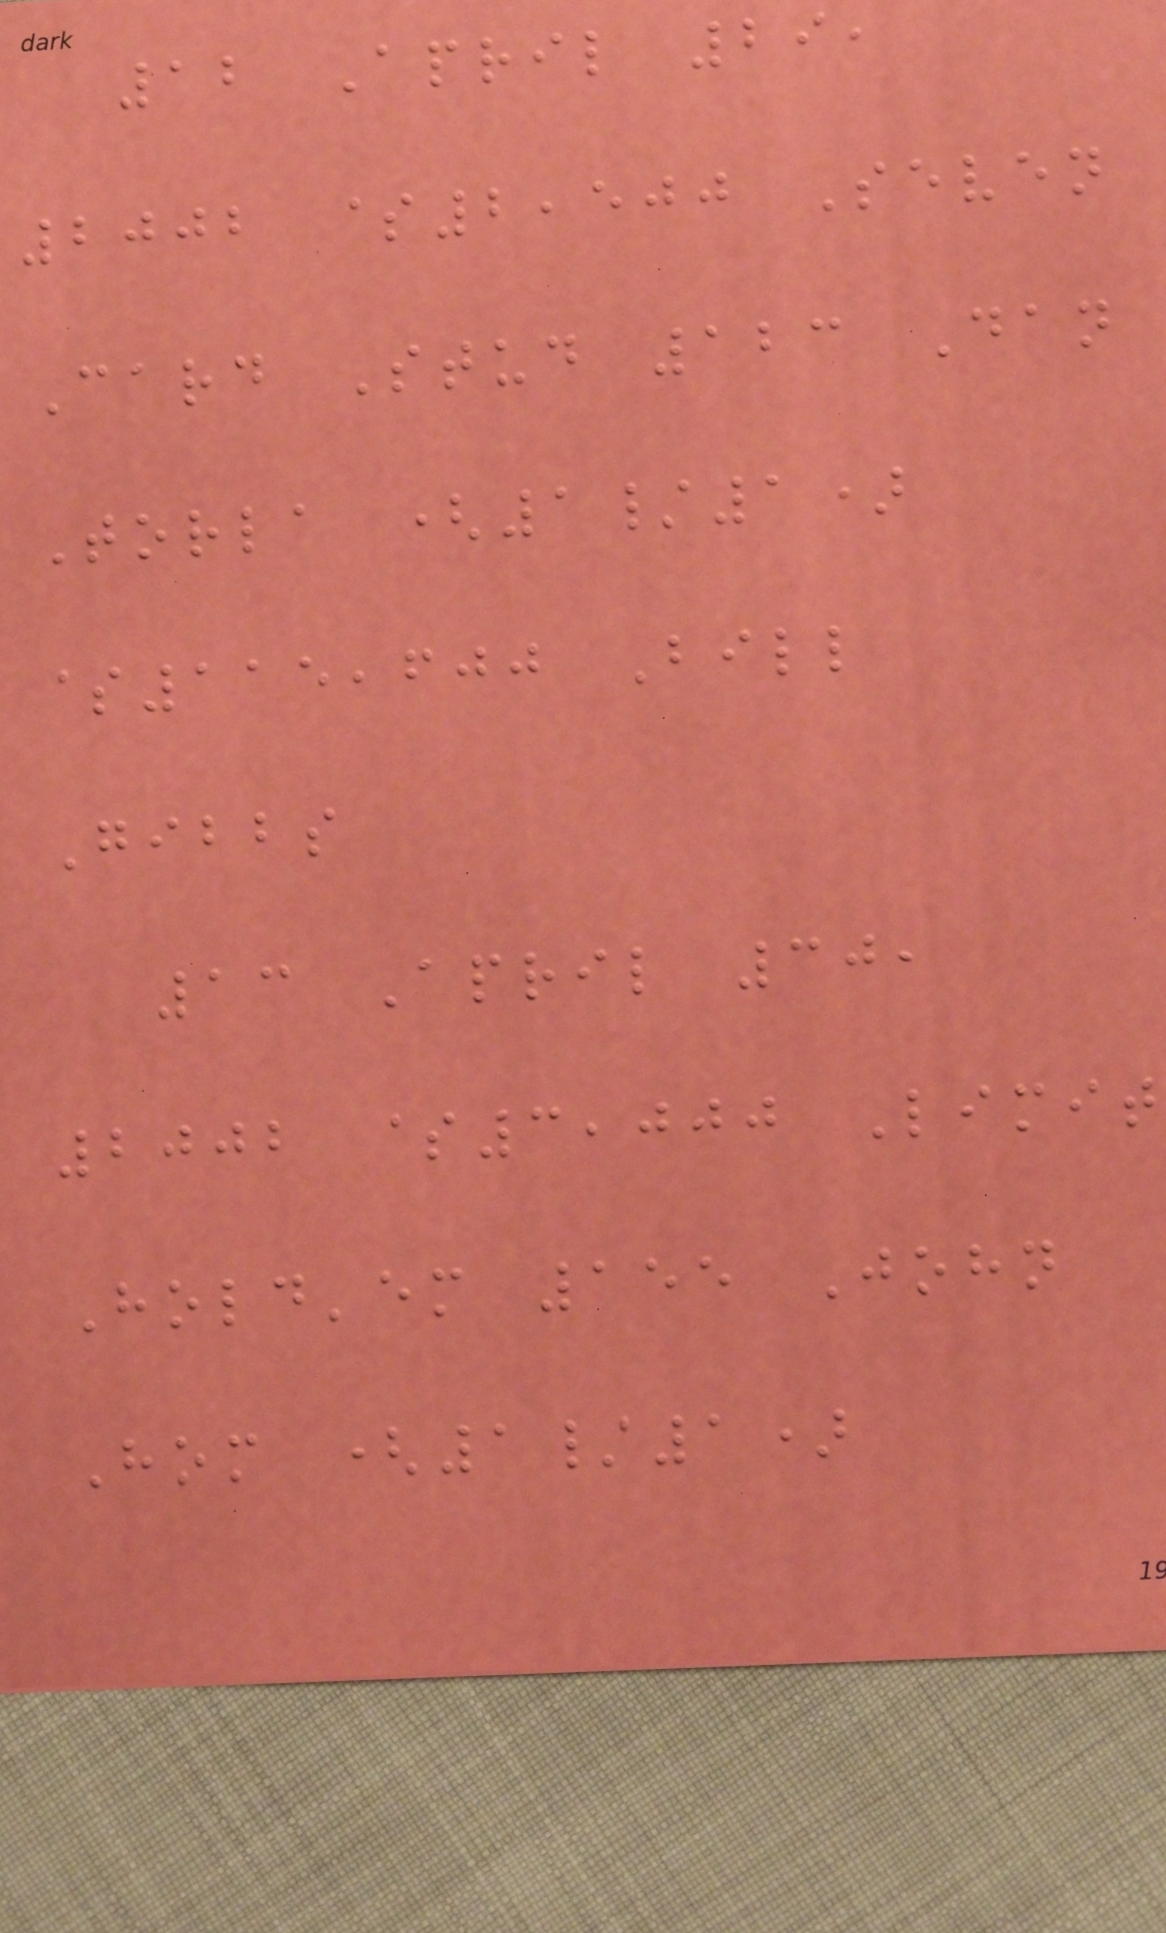12 April 29,
2002 $2,500 Seven
Card Stud 123 Dan
Torla (1/1)
$115,600 Bill
Gibbs
13 April 30,
2002 $3,000 Limit
Hold'em 155 John
Hom (1/1)
